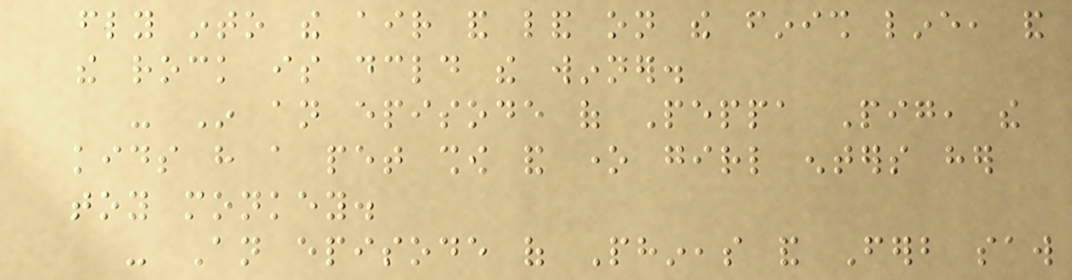fly into the air and land on the finish line, and
the rock is declared the winner.
- In an episode of Peppa Pig, the
kids have a pet show and one girl enters her
toy monkey.
- An episode of Phineas and Ferb saw
